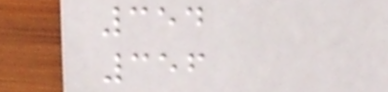354
356
